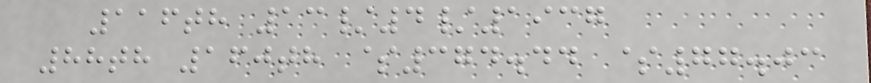116th 13/4/1937
88th 160th $374.44 $77.03
